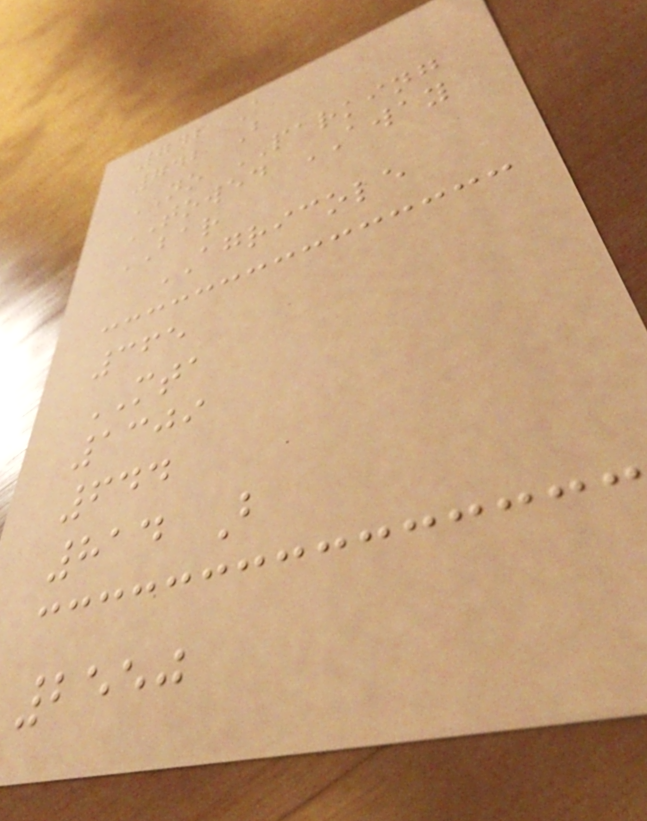742 A
742 B
NO PARKING
TOWED AWAY
BAR
AGRICOLE
365
MTA
1309
644
814 B
2550
